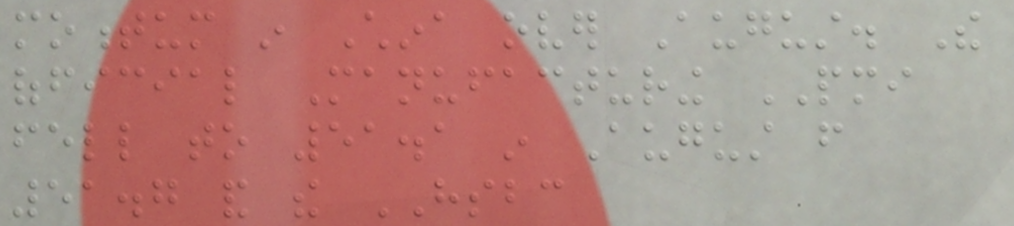momentum in China over August. The
official Manufacturing PMI
fell to 51.1 in August from
51.7 and the HSBC
